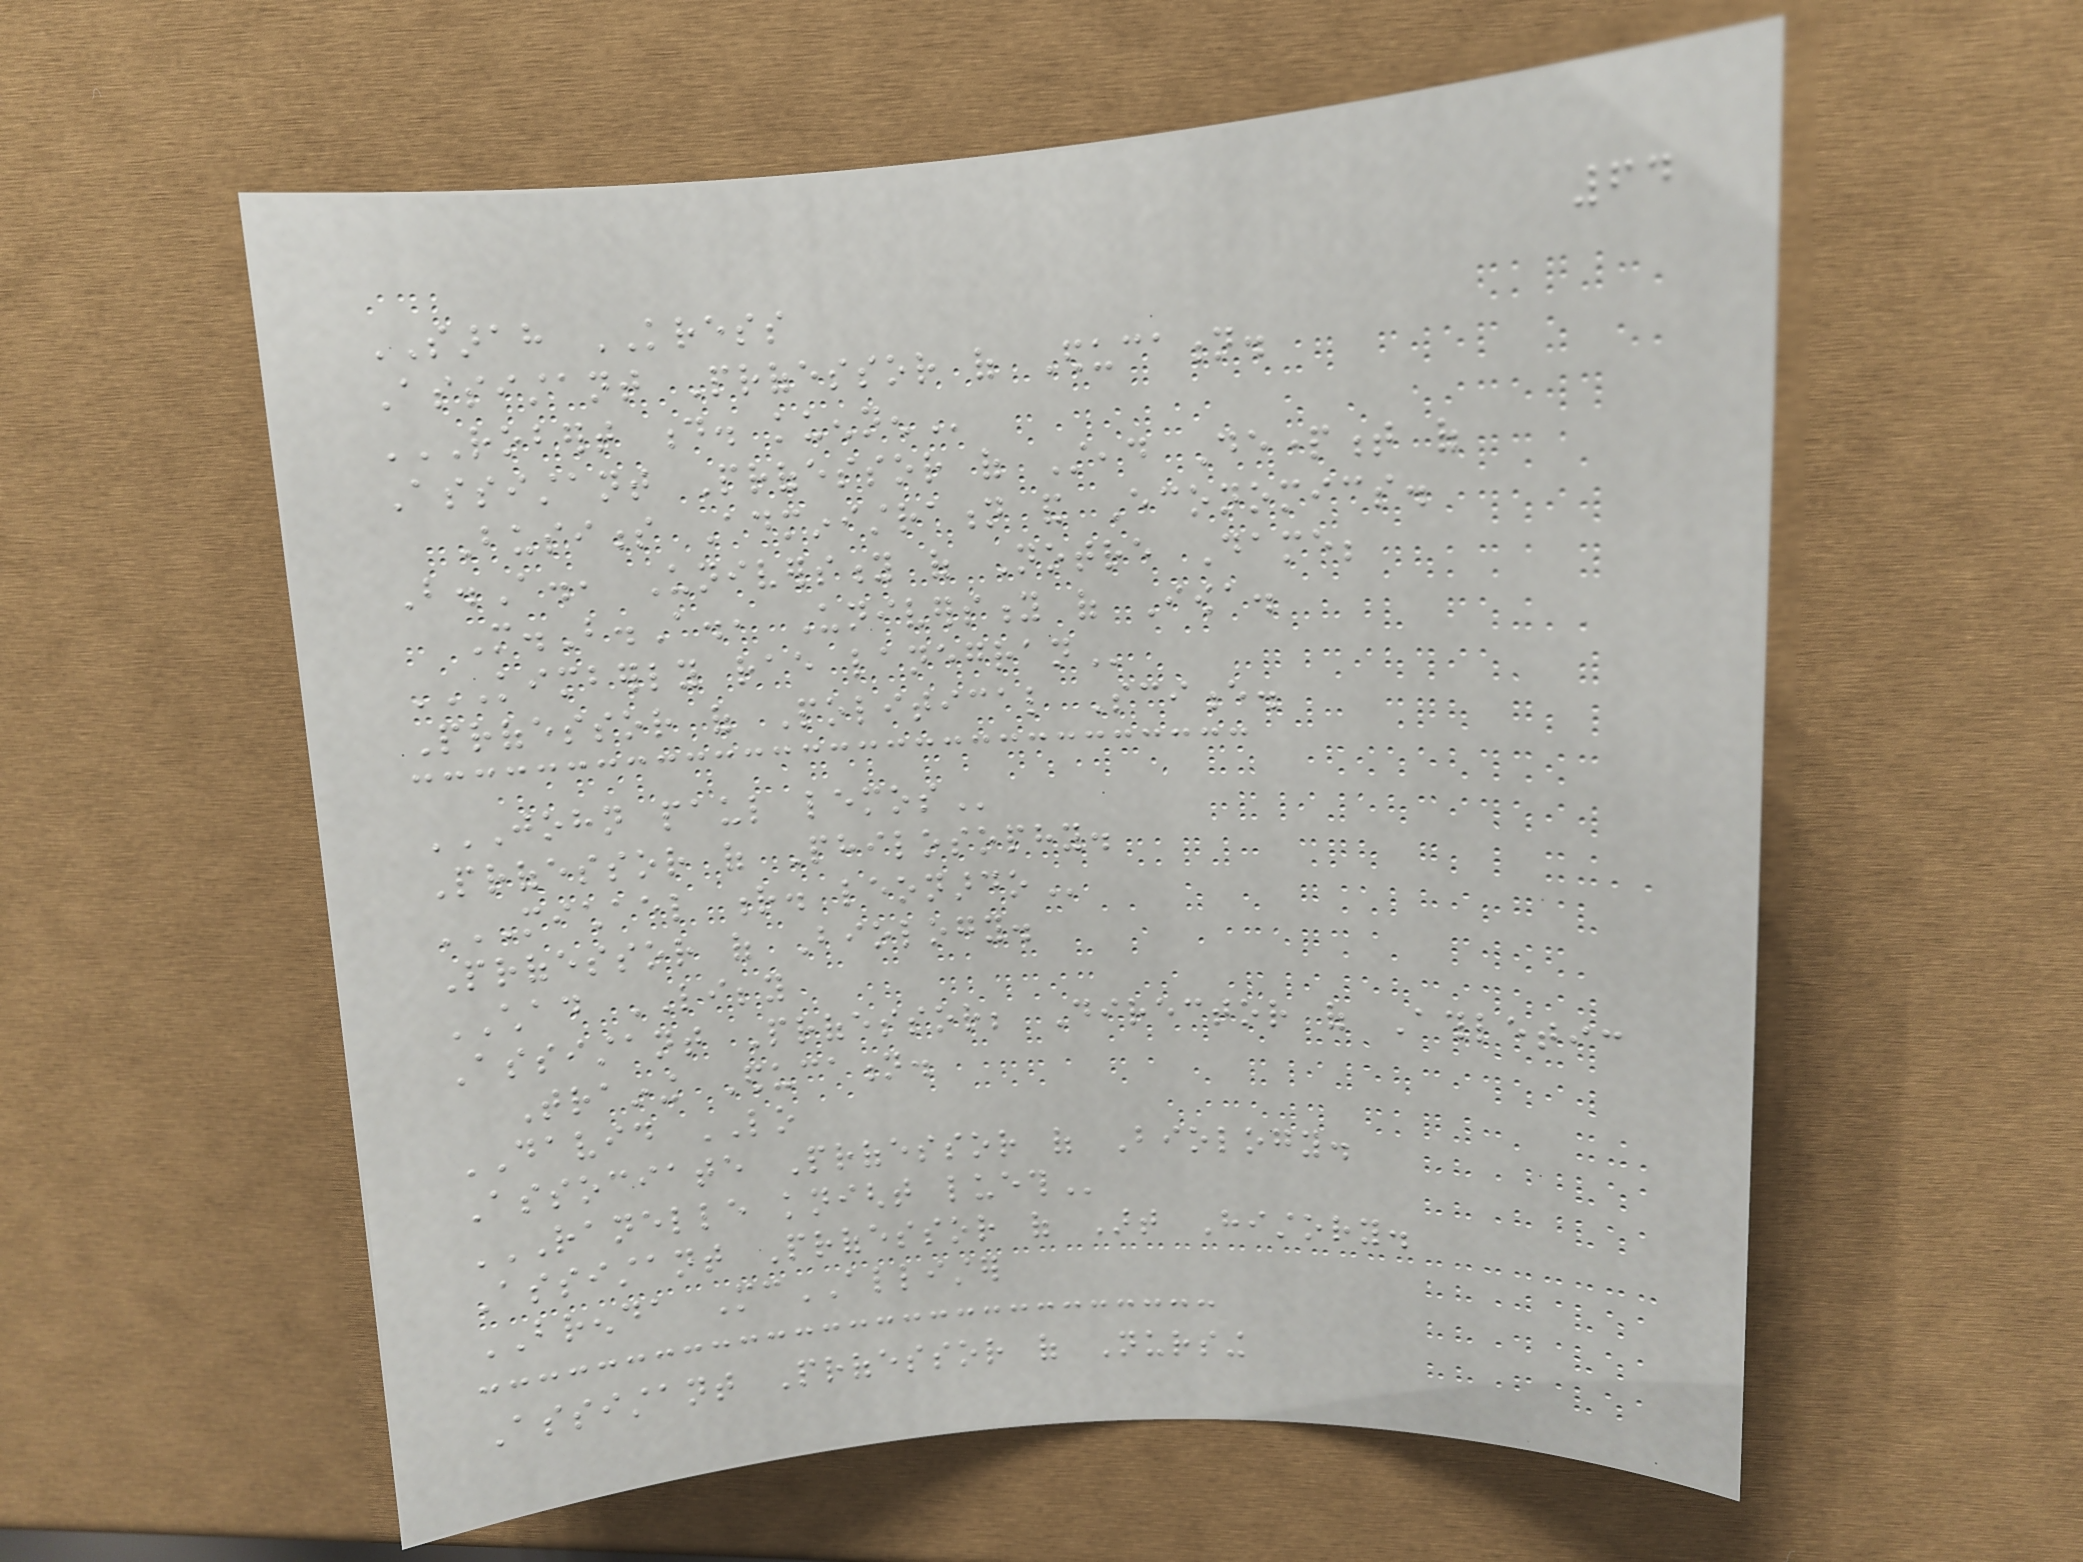64
SARAH KRESS
Assistant Professor of Education.
ROBERT D. KUENNEN
Assistant Professor of Stead Department of
Business Administration and Economics.
B.A., University of Notre Dame;
M.B.A., University of Iowa.
KIMBERLY RAE LANEGRAN
Professor of Political Science.
JOHN PAUL LEMOS
Professor of Philosophy.
MICHAEL R. LEONARDO
Professor of Biology.
CHAD LIBBY
Assistant Professor; Director of Athletic
Training Education.
DAVID LO
Associate Professor of Biology.
RANELLE KNIGHT LUETH
Assistant Professor of Art History.
BRENDA McALLISTER
Assistant Professor of Nursing
